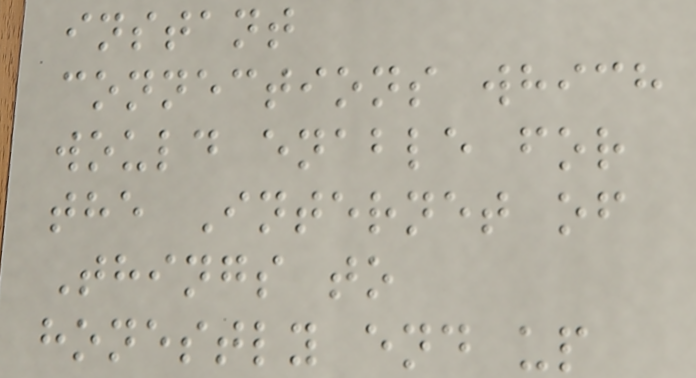instant
connections which
would enable for
the Internet of
Things to
honestly end up
